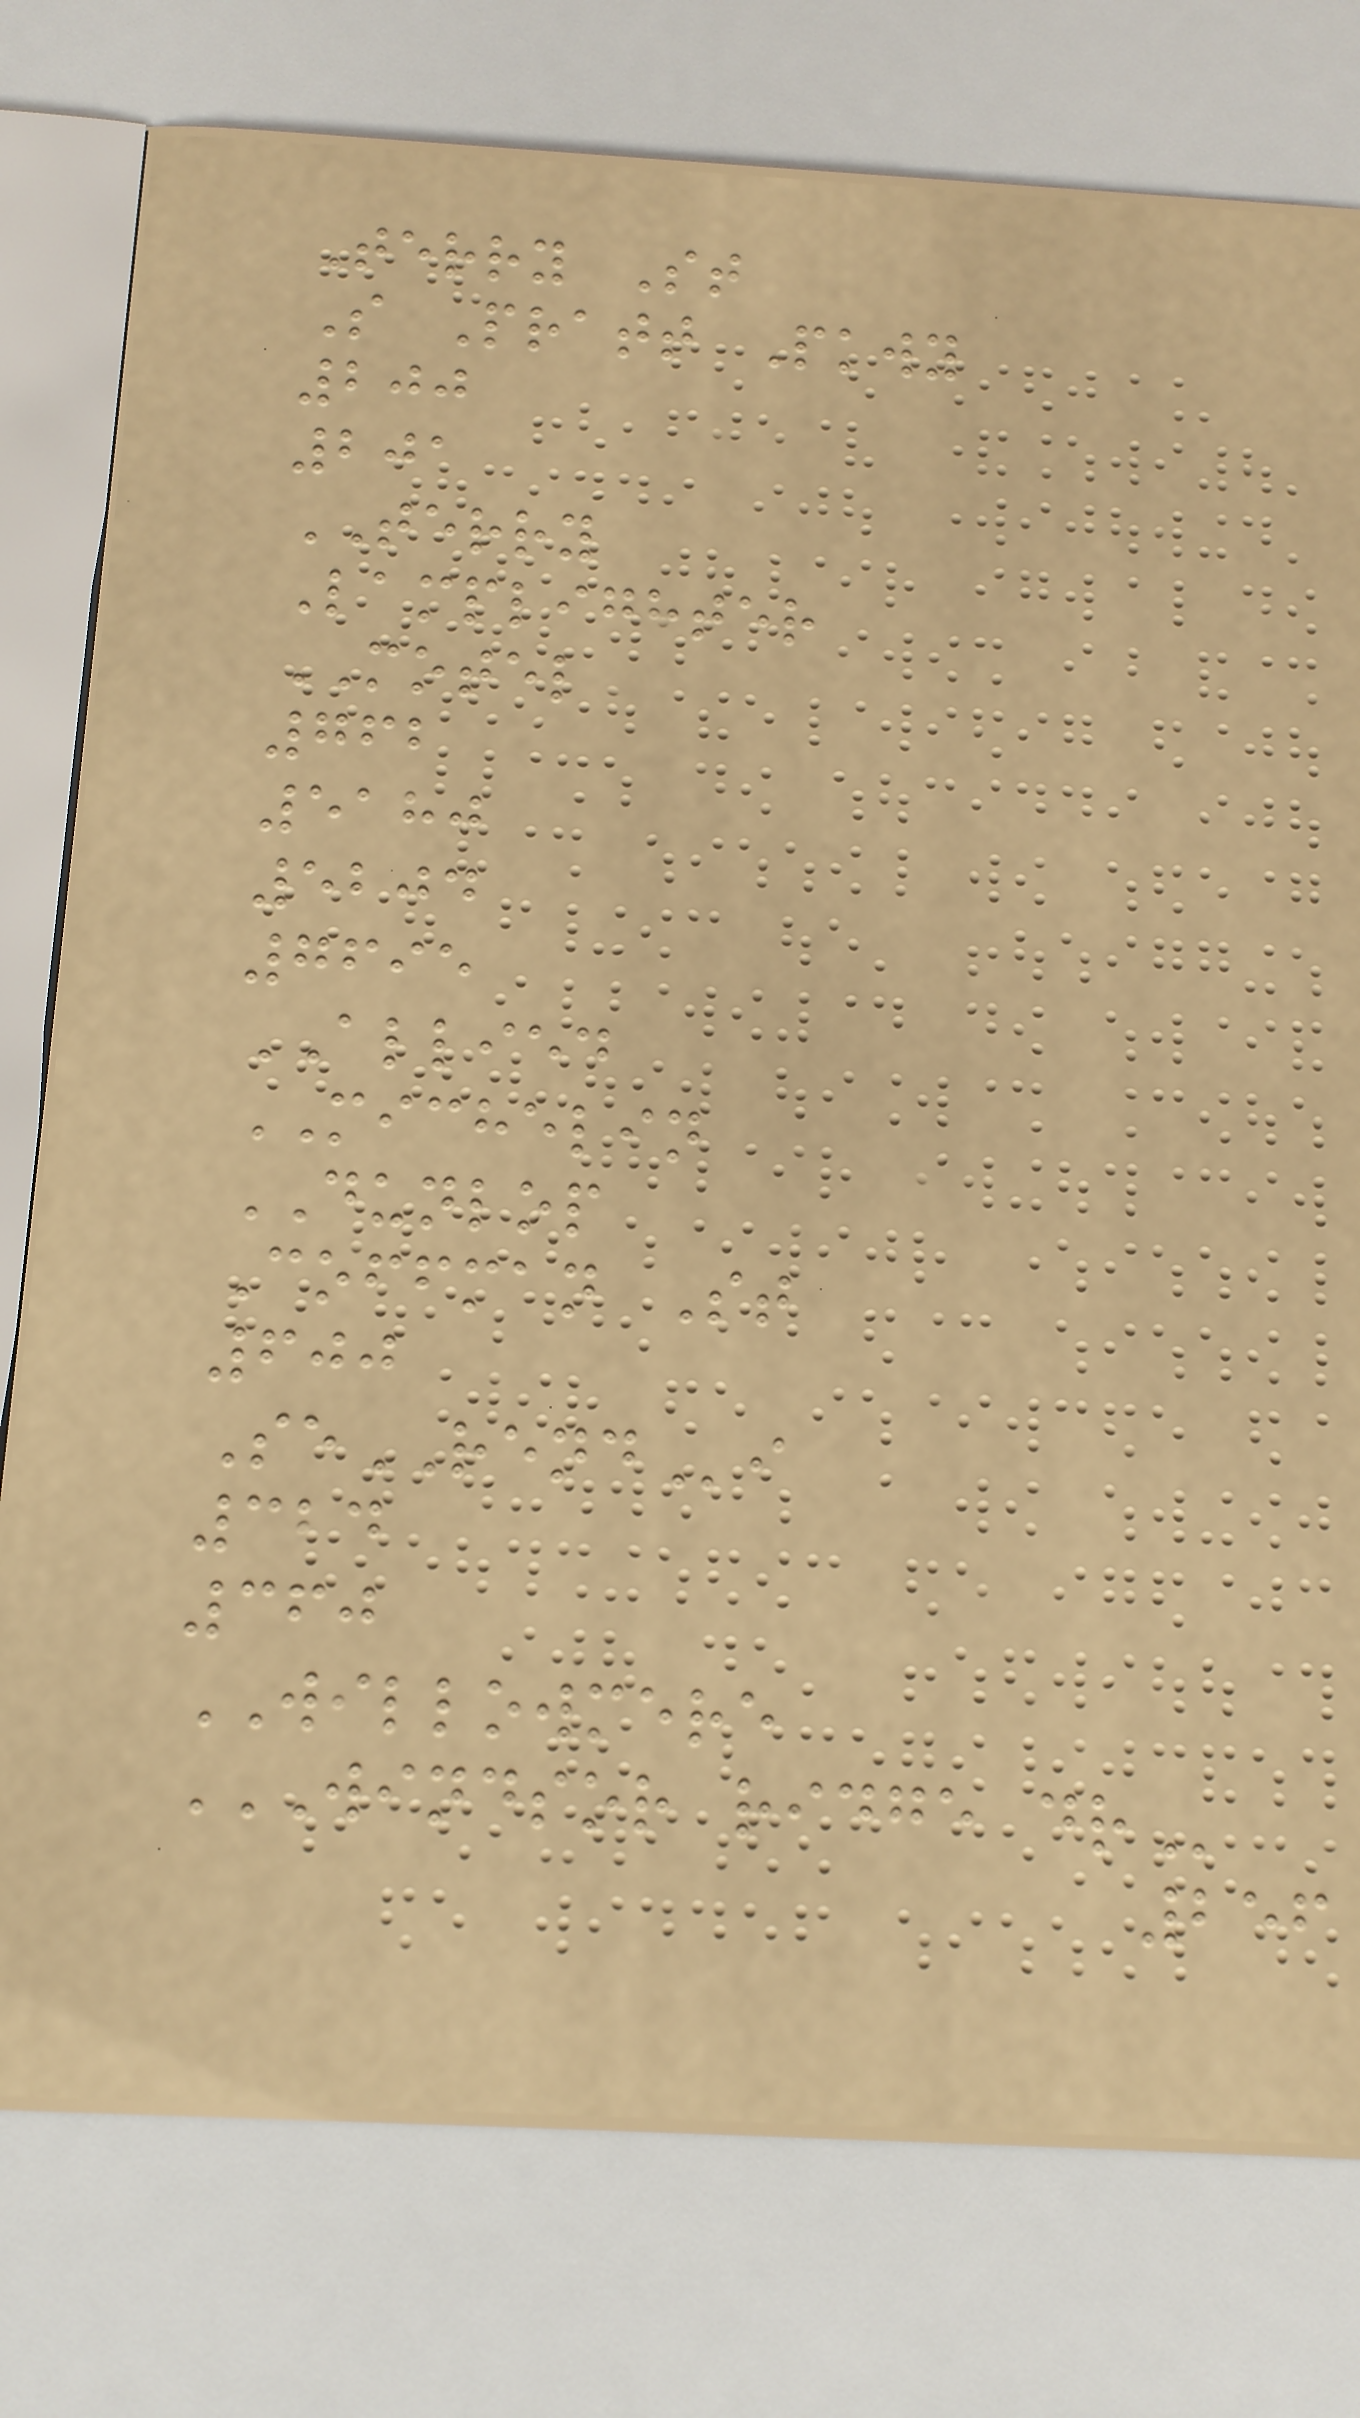Terry St
S Pratt Pkwy
200
201
TERRY
Lamplighter
MOTEL
762
5180
5204
7695
ALLIED
MICHELIN
DUNLOP
Coffman St
600
SeRENDi
324
360
WILLOWMERE
WINDSOR RIDGE DR
256
